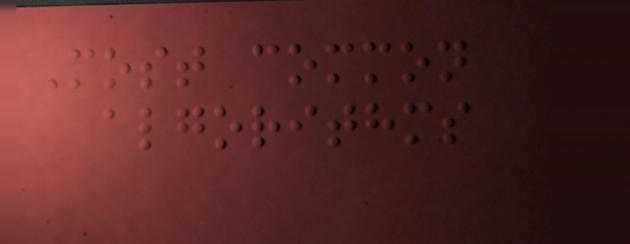Most common
algorithms
